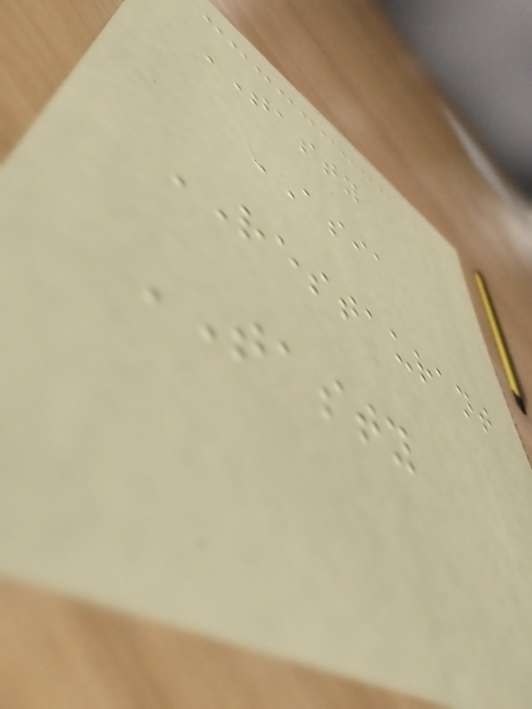TASTY
ASIA
RESTAURANT
TASTY
